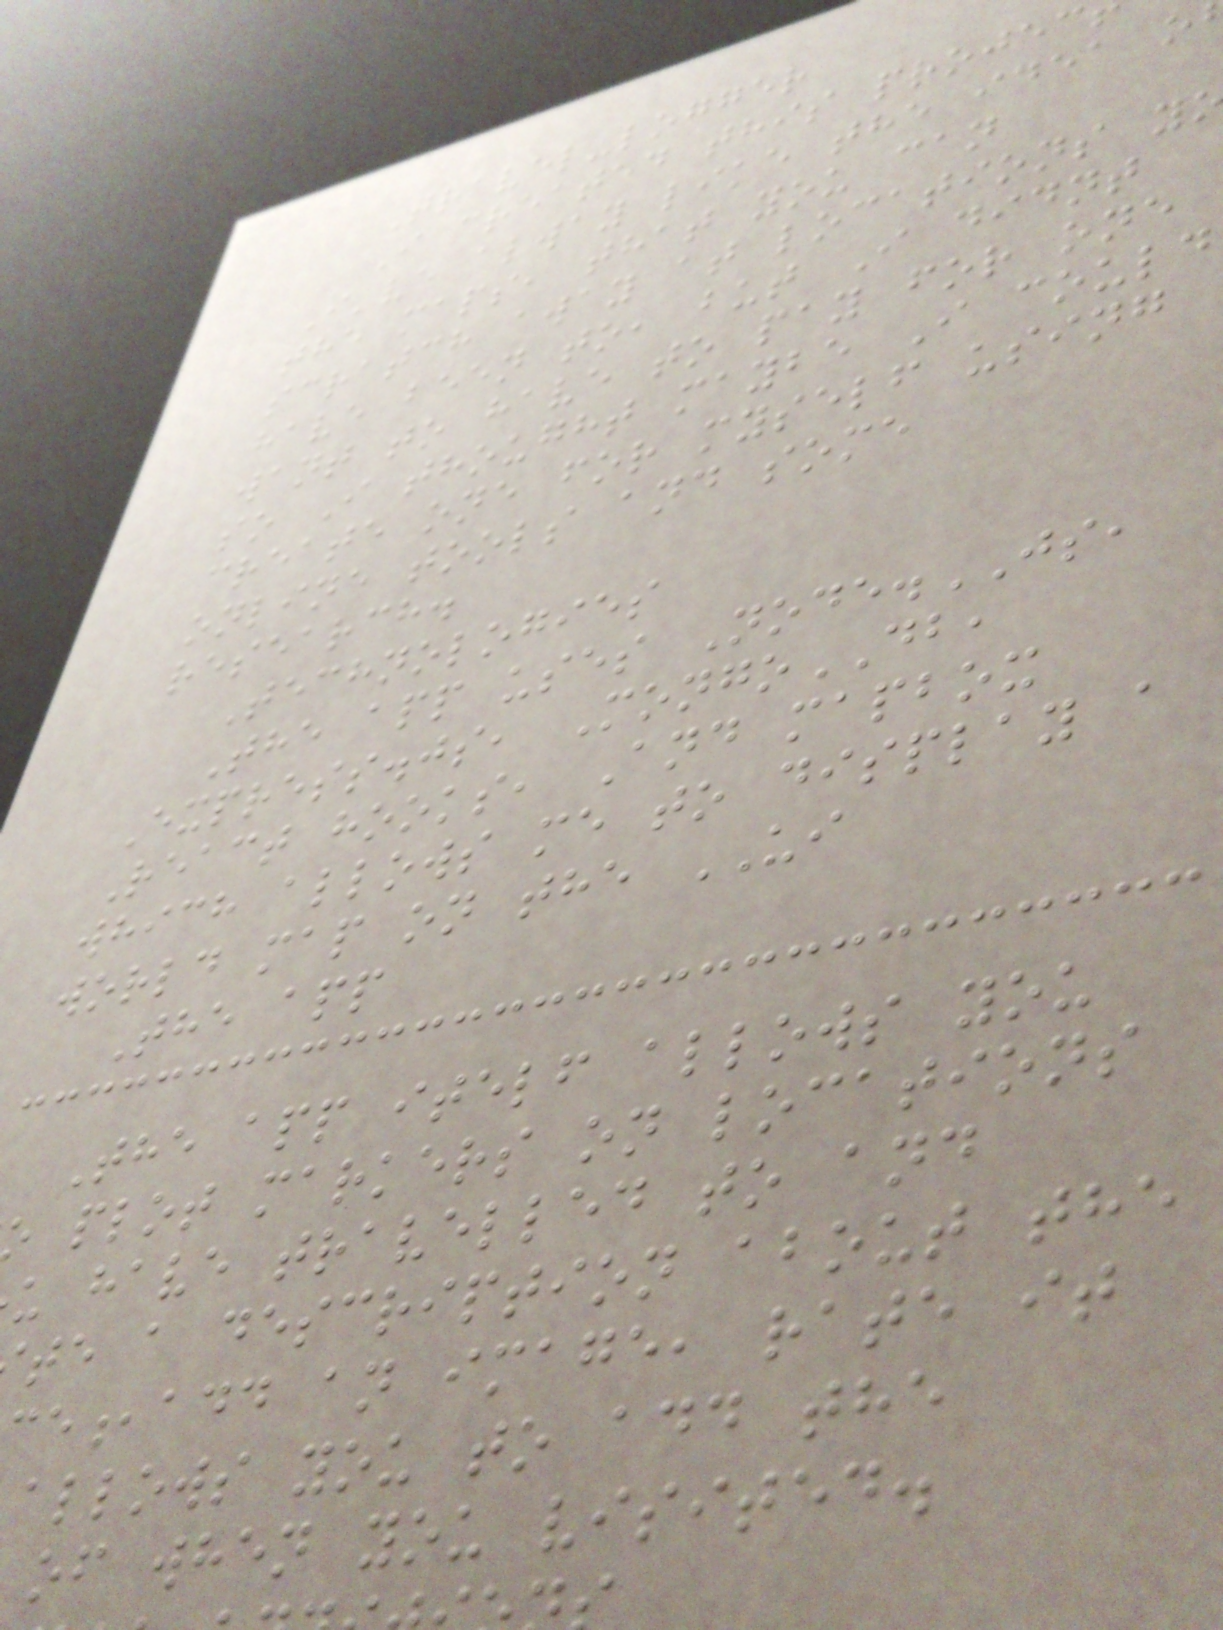Travel-logger
I created this projec
I've alway like the idea o
the maps, that you can
scratch away at locations y
have been to, but I didnt
want to have to pay for one
so I thought maybe I could
create one for myself using
online tools and some
research.
Technologies
The app uses Node.JS,
Express.js, MongoDB,
React hooks, And mapbox
which allows me to display a
world map on the UI
The app
The app itelf allows you
plot markers on locations
u have travelled to and
te a description about the
ce,add an image, rate it
allows you to add the
of when you visited.
